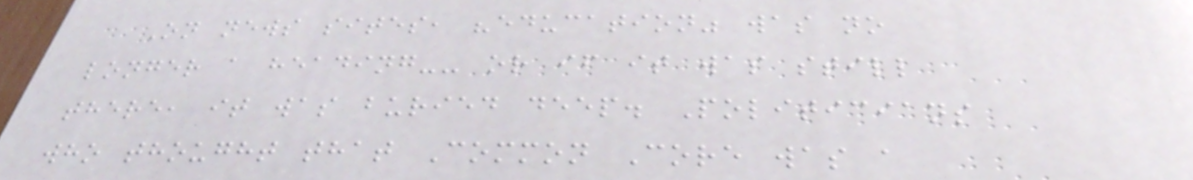On news sites, "education" was no
longer a heading-- or if it was still
there, it was buried deep. Politicians
who thought that Common Core was a
